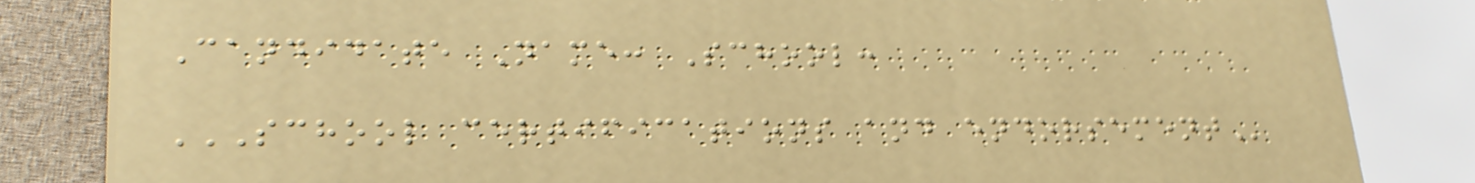Candidate Name: School:
SCHOOL CERTIFICATIONS AND ENDORSEMENT
